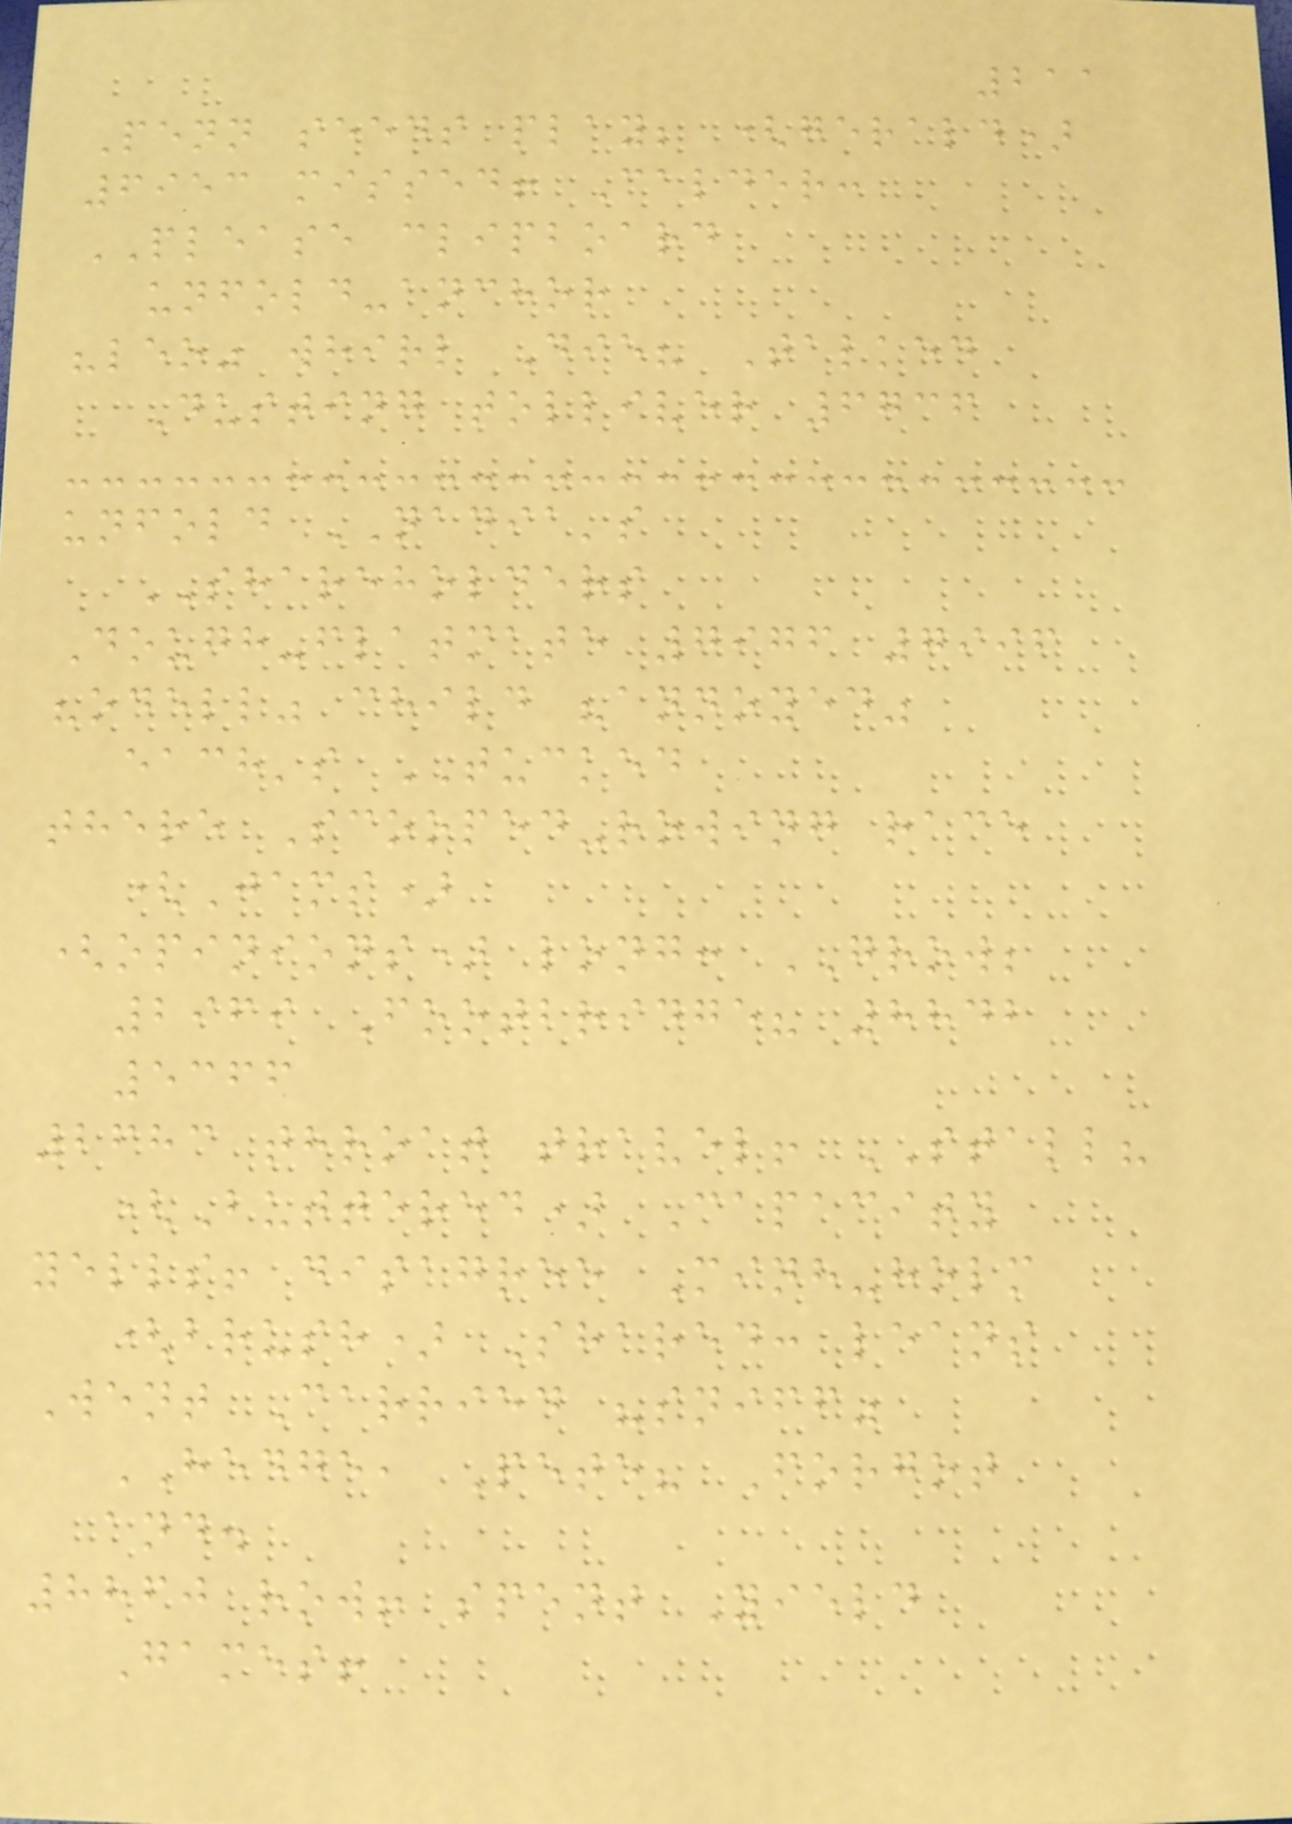211
Penn seeds play; (gerald)
6953 missed! Calder:
PLEASE clipboard
unfold-anchor
"leo" whirl Die? Talked
Dusting tolliver 6736
unfold NADIA's
SHAREHOLDERS
Dough-flatmate 7976 7996
"odell" child "annoyed"
each's TUCKED
there Scooped-rowing race
(Jams)
(opinions) long: GROW;
2969 Footbridge? 8842
5366
2683 throat travel! STALL?
(Buttered) Capacity
yells! disagree Minh-holm
(brush) Shared: leans
Went Carried "sniff"
HEDGE, Pete? Forgot
and.
8860 row! spent Yield
Games!
